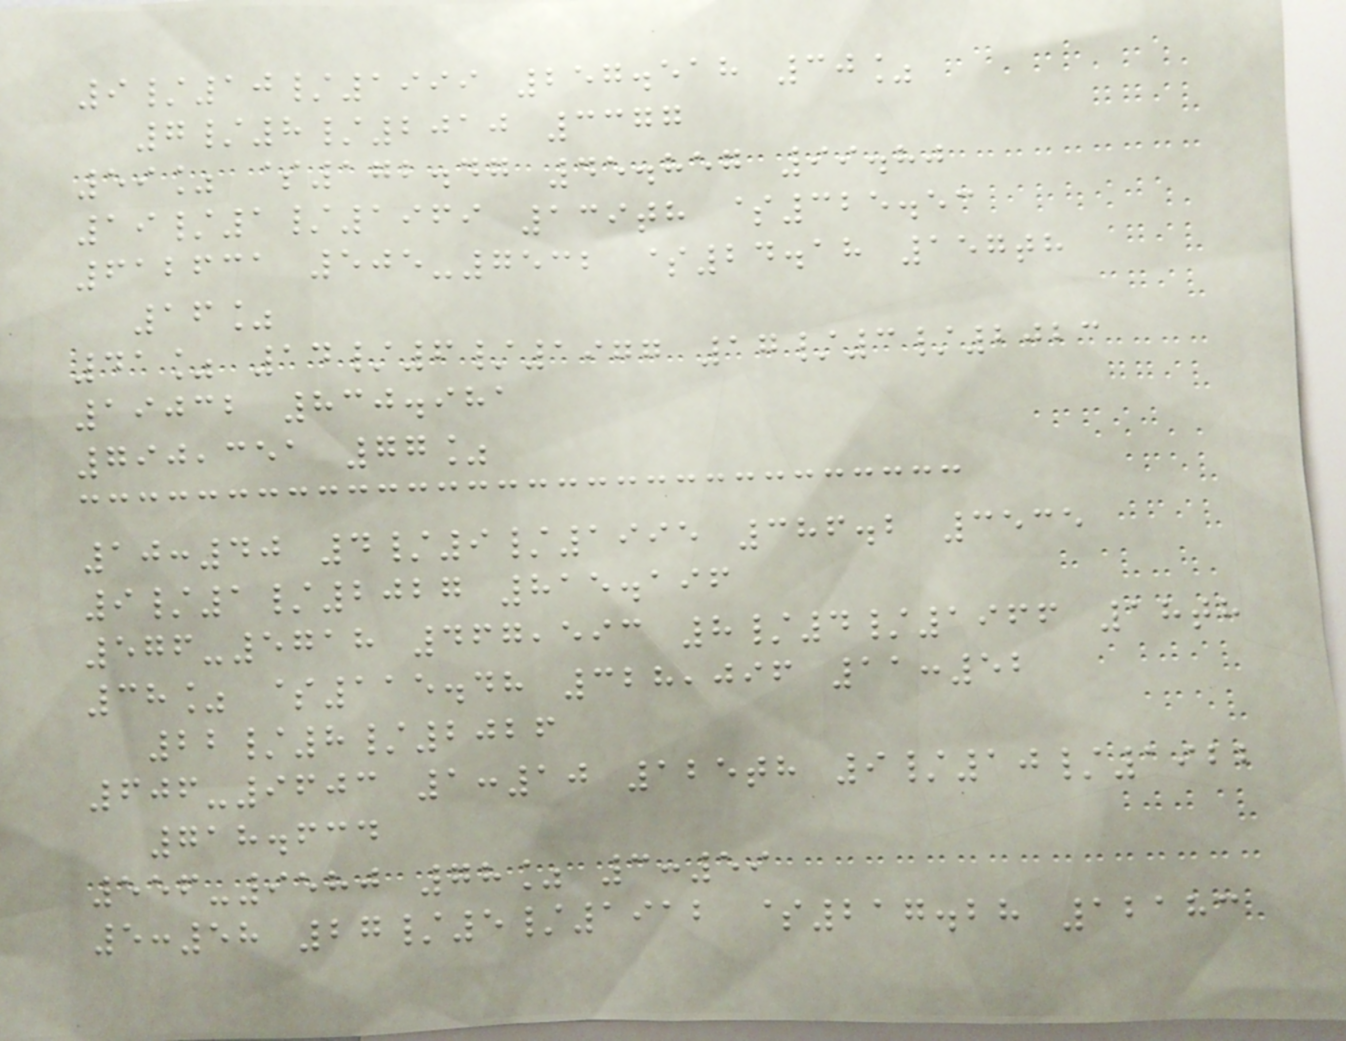9/10/1999 257.518 30%
7/8/2010 3377
59% $172.47 45.857 99.80
19/1/1969 139th $325.53
612631 505-7532 $24.18 157th
16%
41% 14/6/1977 17/3/2023
19032 830.981
790,351 77%
10:40 4/9/1995 386.2 3535
9/1/2027 815.196
576-5718 467,593 8/4/1966 18th
38% $115.48 328,096 11:52
22/8/2026
606-9603 1:10 125th 9/10/1922
718.634
556-9580 78% 3:59
5:58 27/5/1912 $217.28 12183
